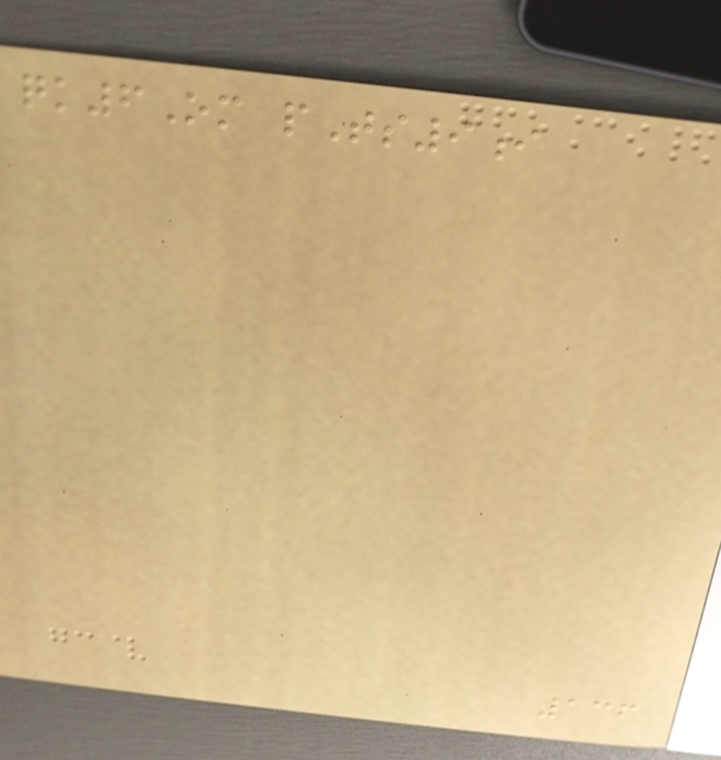qk6Om pTs9i
136
